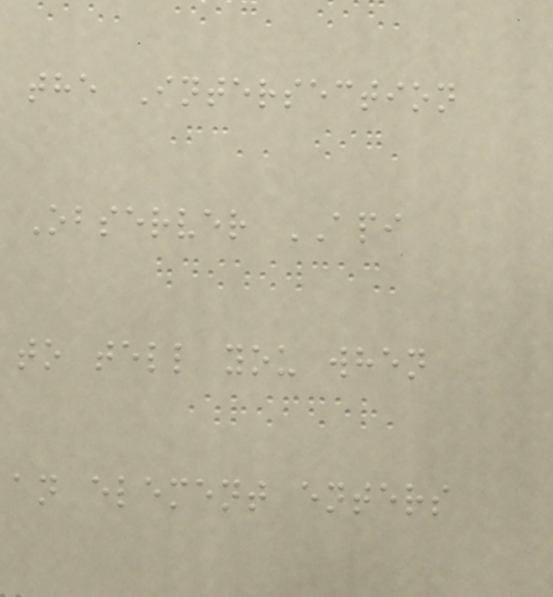the Intersection
Observer API
to tell you when
an element enters
